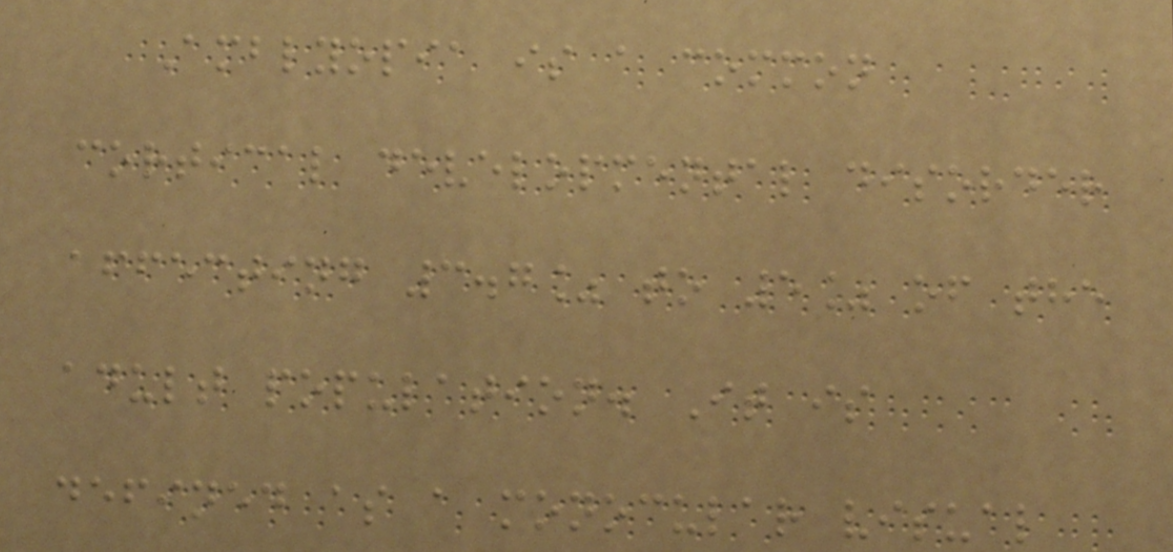Amblyopia is a common
cortical developmental disorder
affecting 3.7% to 5% of the
adult population. It is
defined as a monocular visual
